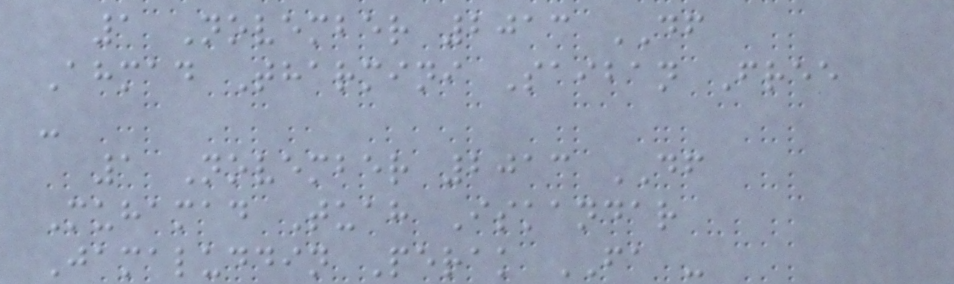1 November 2013 DF
Ahmad Tharmini Saiban Free
-
1 November 2013 DF
Muhamad Tuah Iskandar
Jamaluddin Perak FA -
